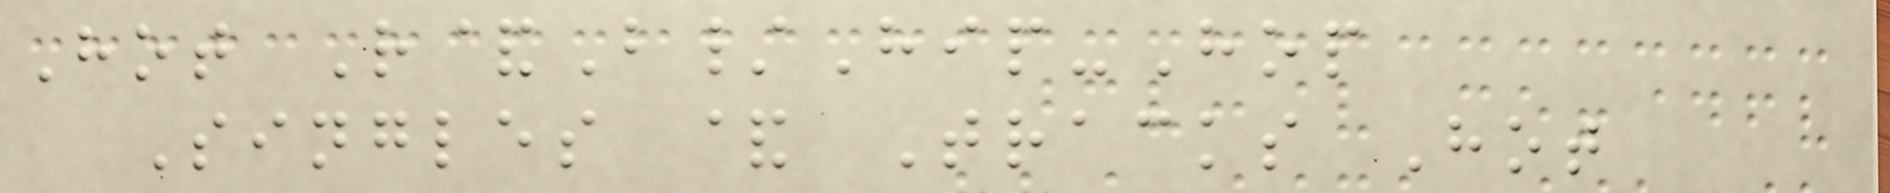Hot R&B/Hip-Hop
Singles & Tracks Hot
